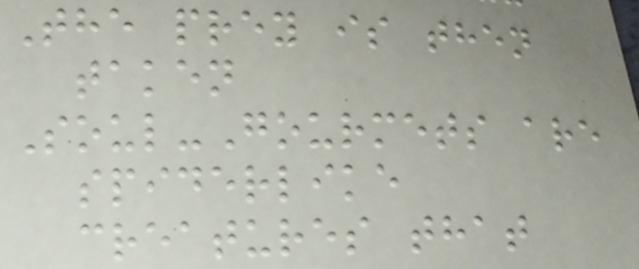The prey is then
taken
Soul-Gourmets are
spiderlike
creatures that
